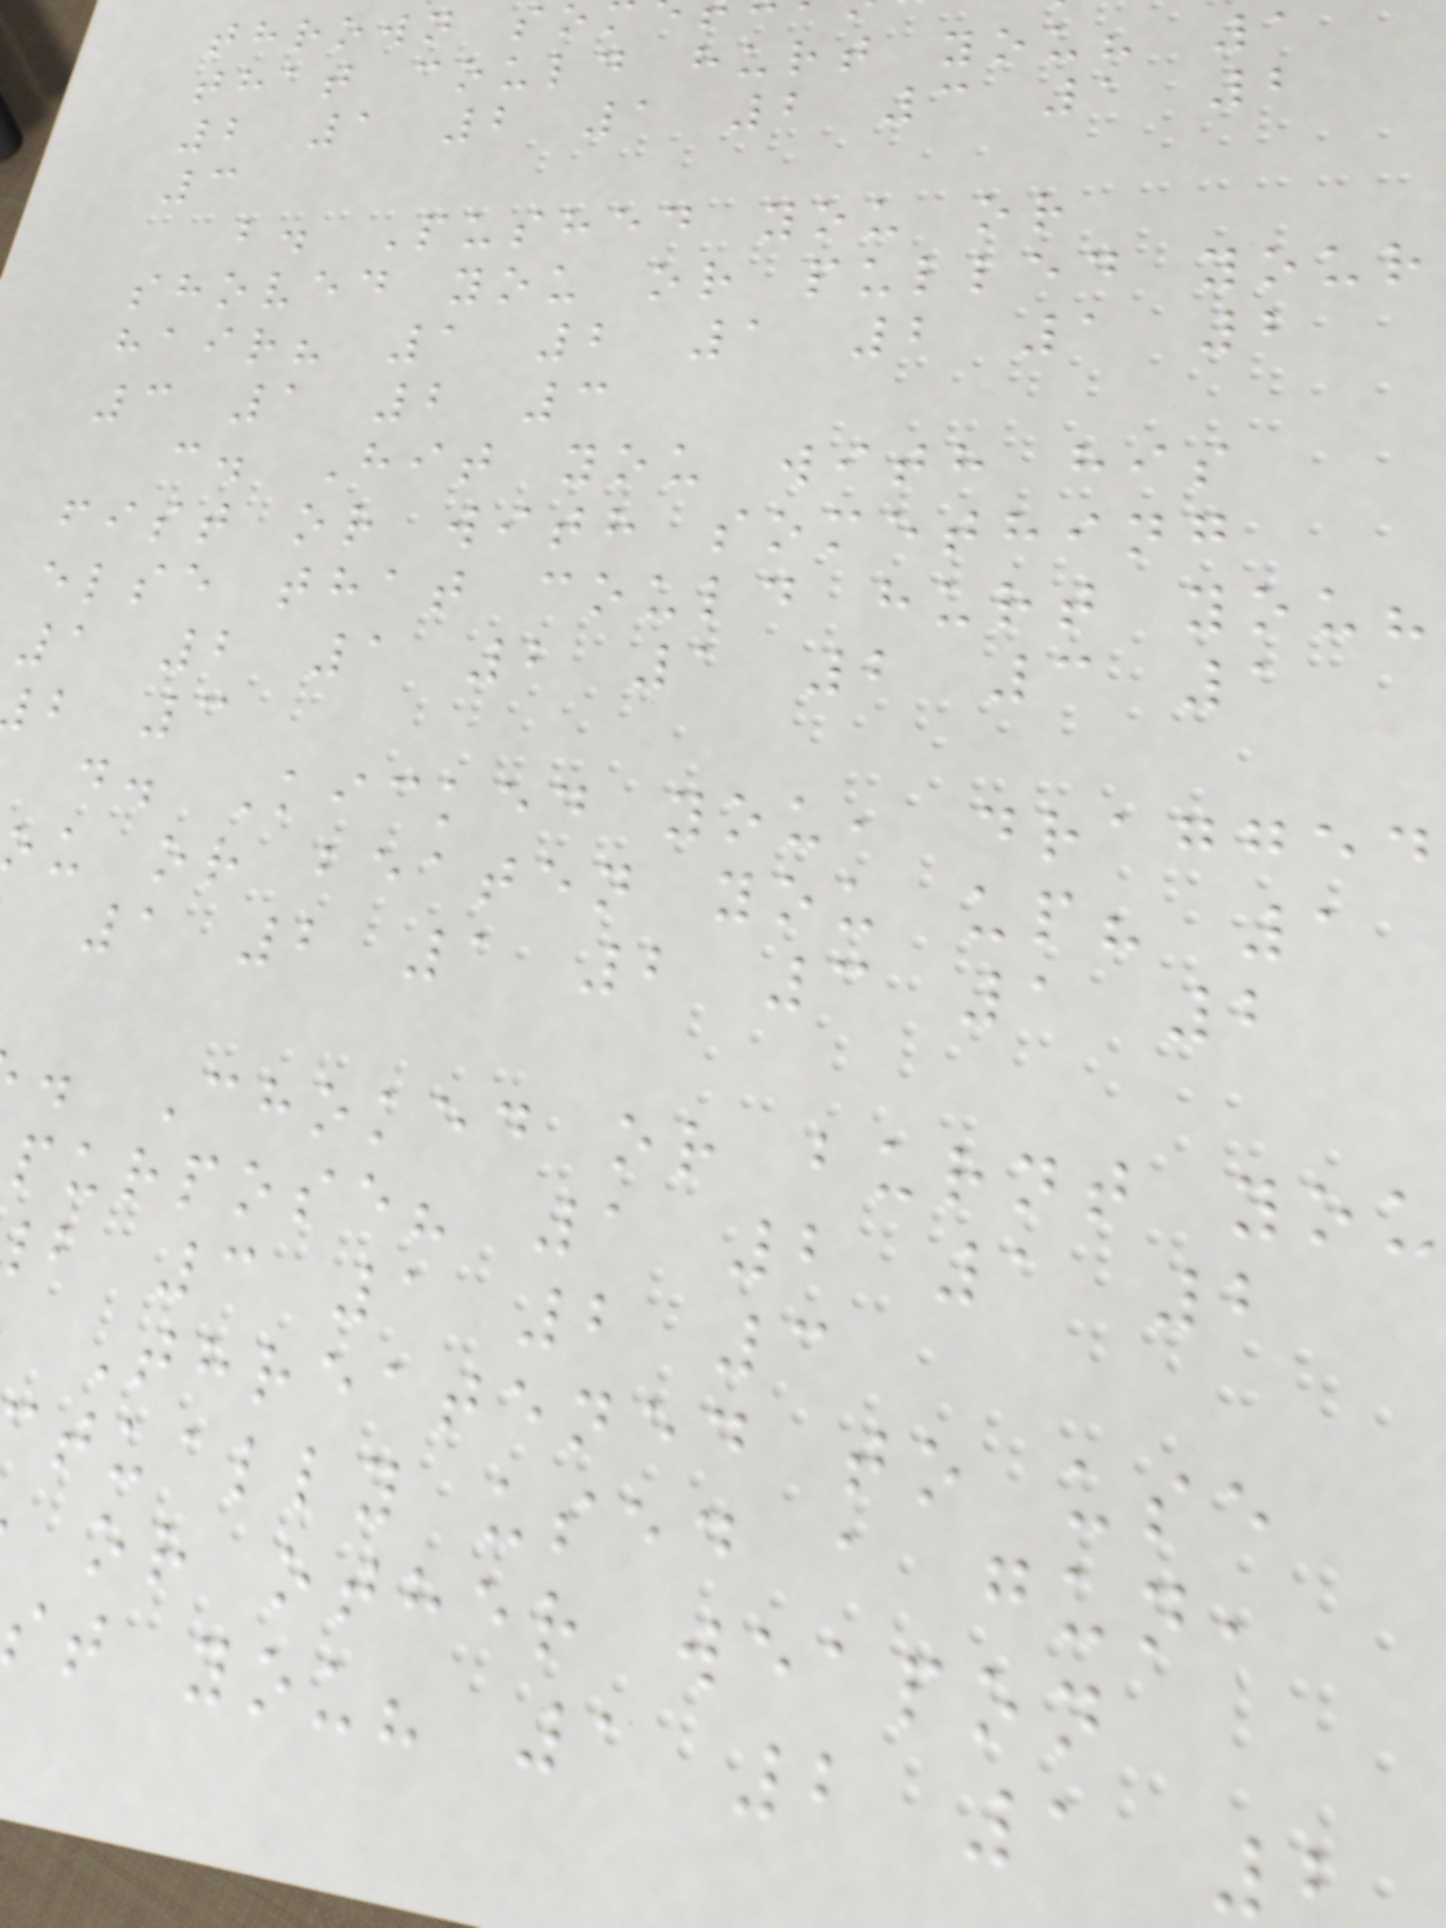thrown so
that could hurt you? 1
2 1 2 1 2 3 1 2
3
b. Pushed you or
shoved you or pulled your
hair? 1 2 1 2 1 2
3 1 2 3
c. Hit you with his
fist or with something
else that could hurt you?
1 2 1 2 1 2 3 1
b 3
d. Kicked you, dragged
u or beaten you up? 1
1 2 1 2 3 1 2
. Choked or burnt you
purpose? 1 2 1 2
b 3 1 2 3
Threatened to use
tually used a gun,
or other weapon
t you? 1 2 1
